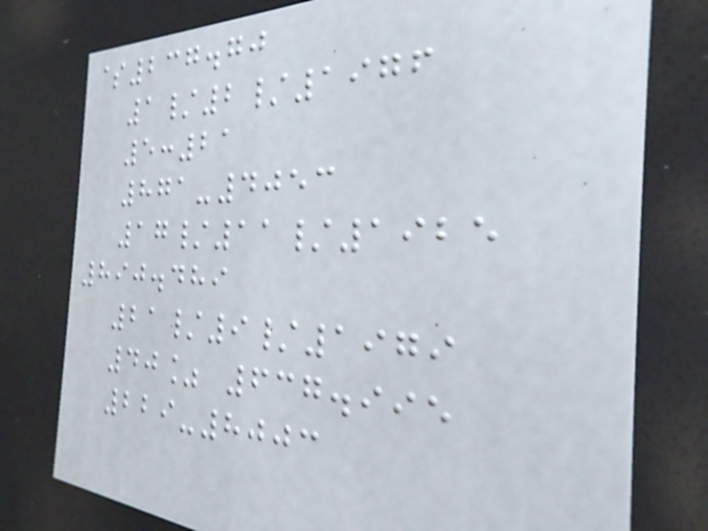$237.70
1/2/1976
5:21
871-4053
17/11/1925
890.489
21/9/1979
40% 637.995
229-8003
